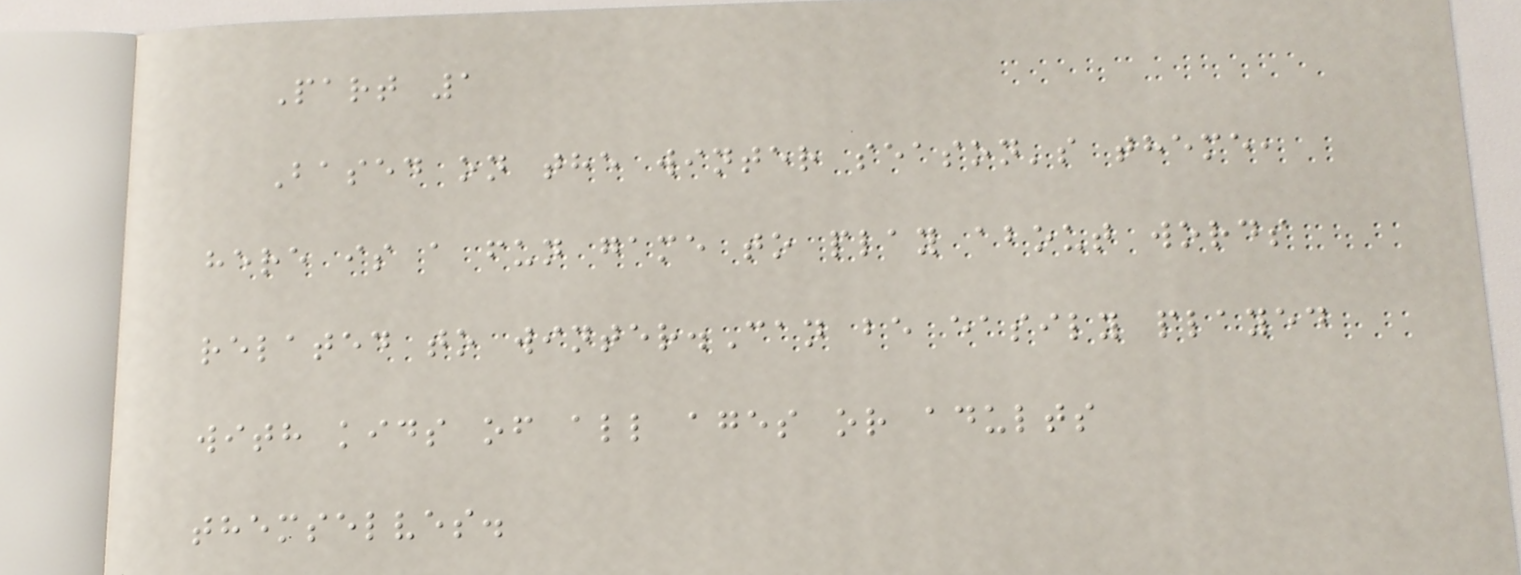Part 1
Based on the winter season's theme,
here is a fun game to play about words
related to winter.Can be easily played
with kids of all ages or adults
themselves.
